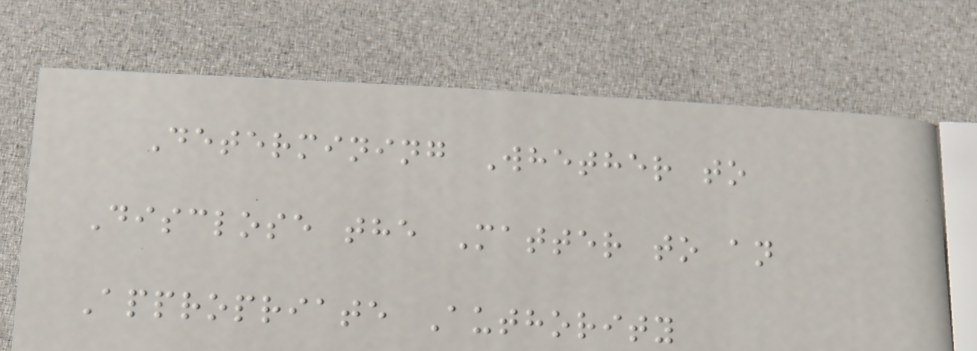Determining Whether to
Disclose the Matter to an
Appropriate Authority
